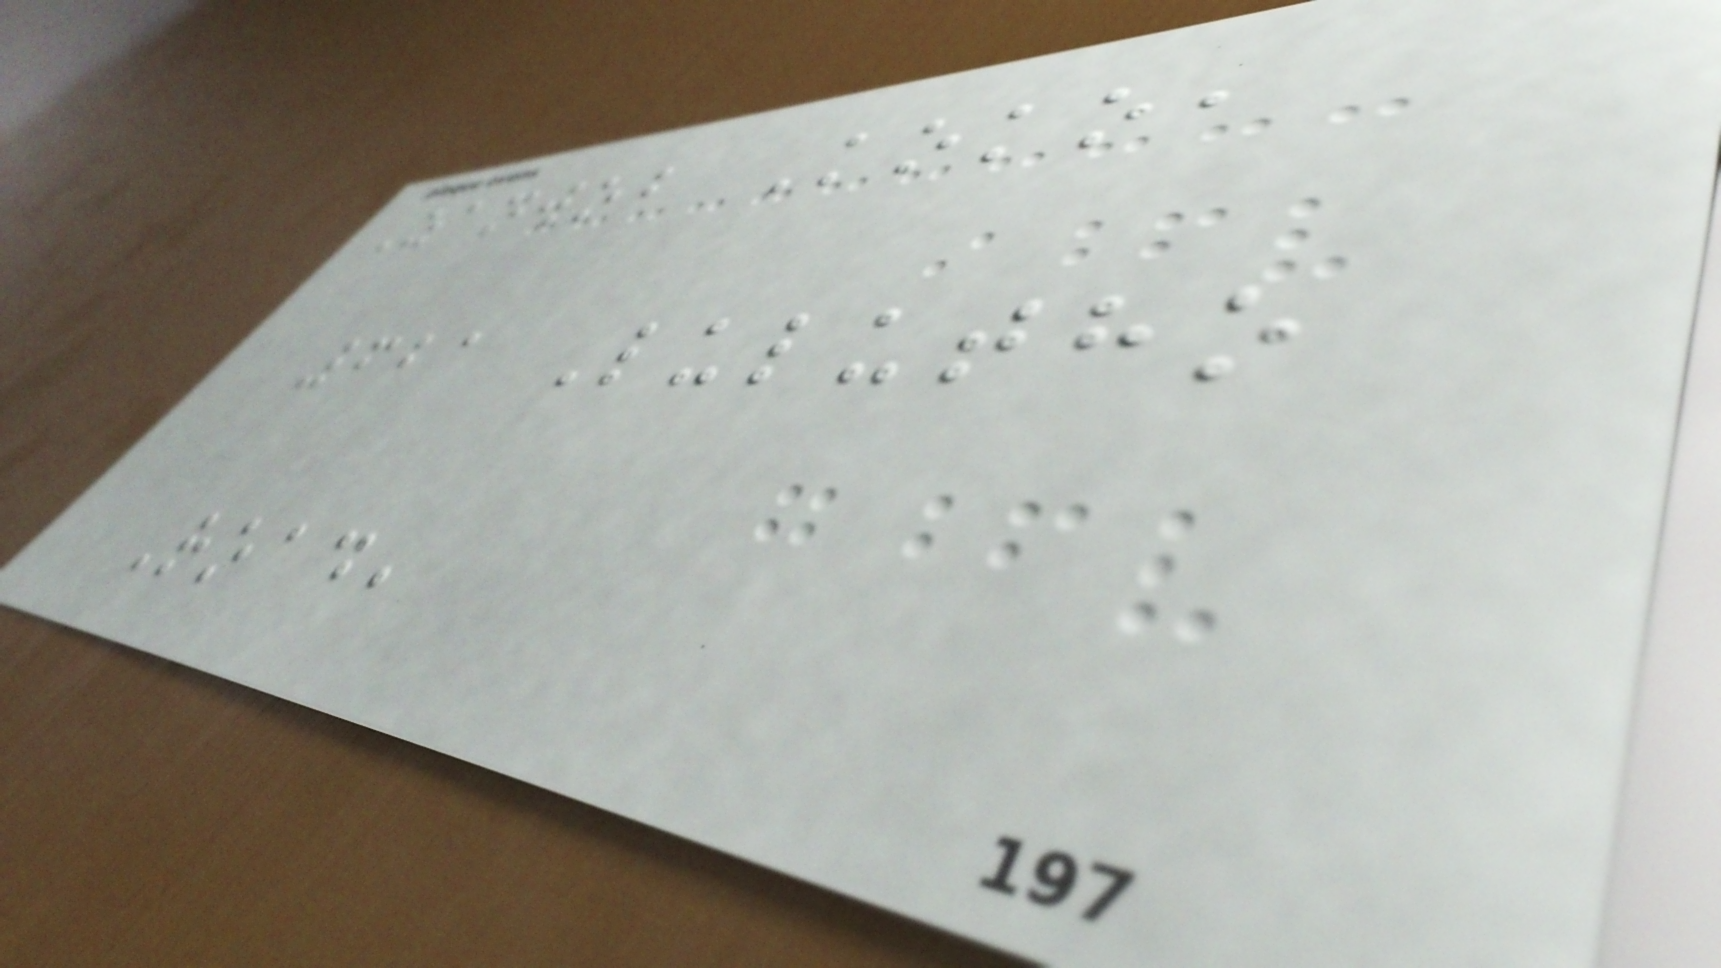Zanwob Koko,
621 Lulutho
Road,
